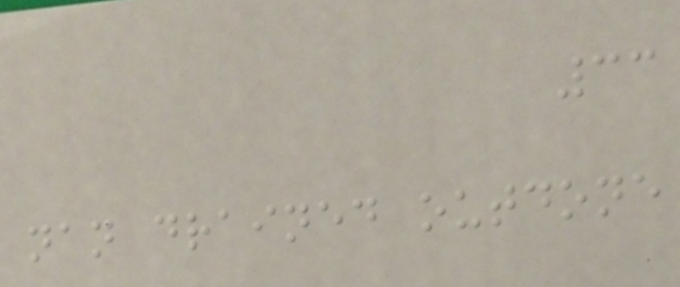33
nan drained outdone
